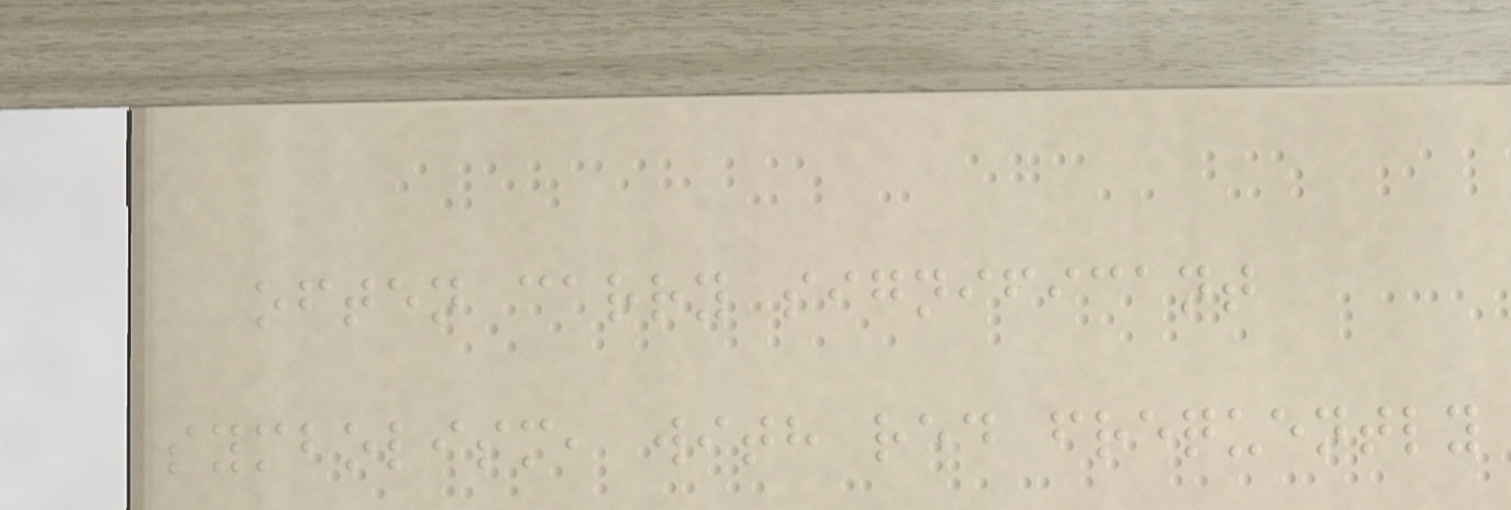often carry significant
symbolism, with red frequently
